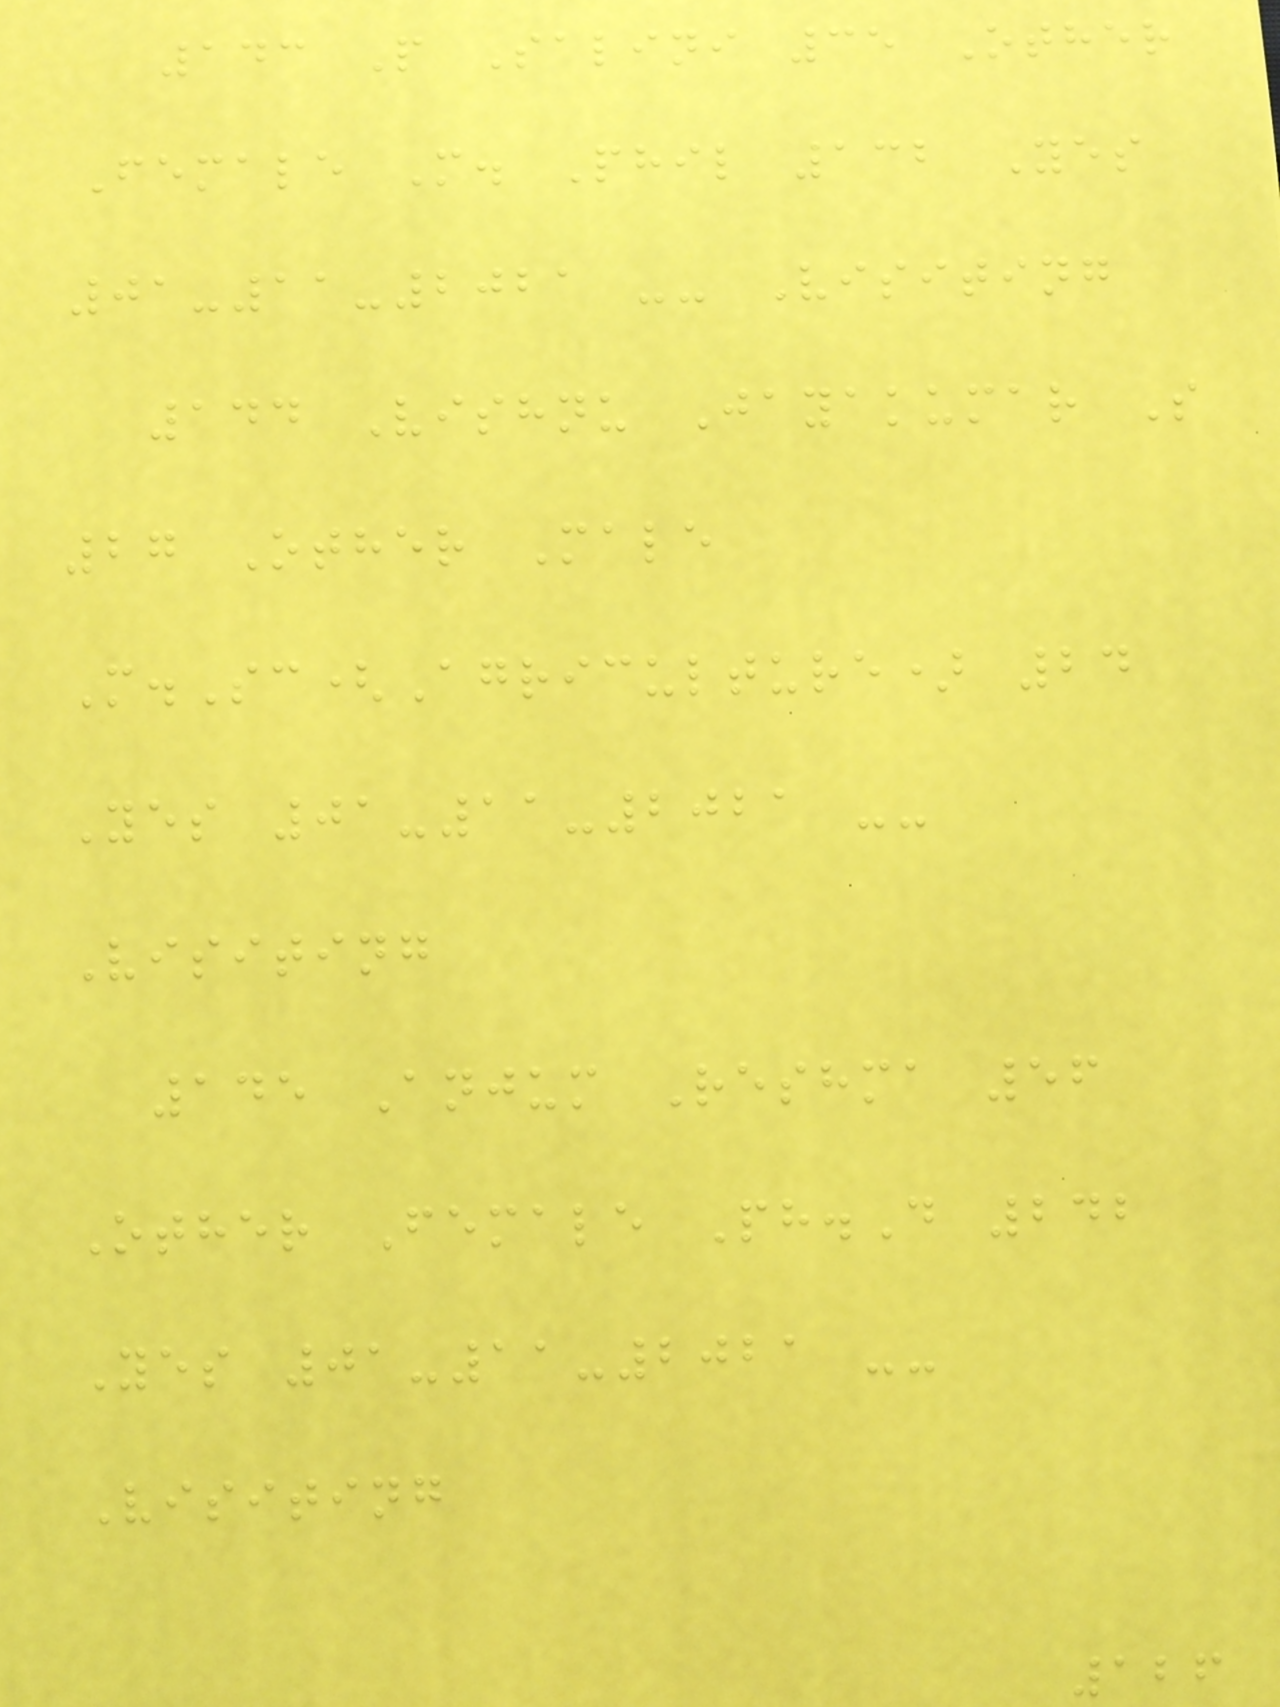143 P Salini 35 Other
Female M. Phil 132 Yes
01-11-2021 -- Visiting
144 Vishnu Jayakumar S
27 Other Male
M.Sc(Agriculture) 24
Yes 01-11-2021 --
Visiting
145 Anjum Reshma 56
Other Female Ph.D 242
Yes 01-11-2021 --
Visiting
126
